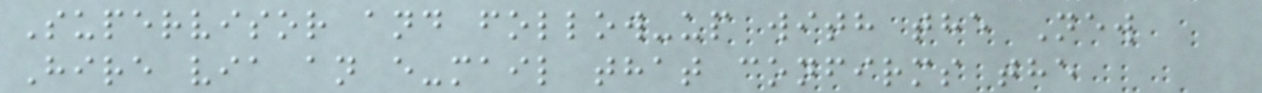Supervisor and follow-up with the New
Hire via an e-mail that confirms the
